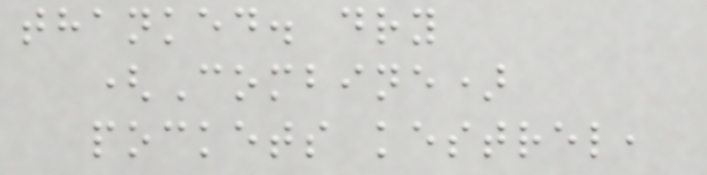thanked. dry
(Combine)
pockets kestrel,
